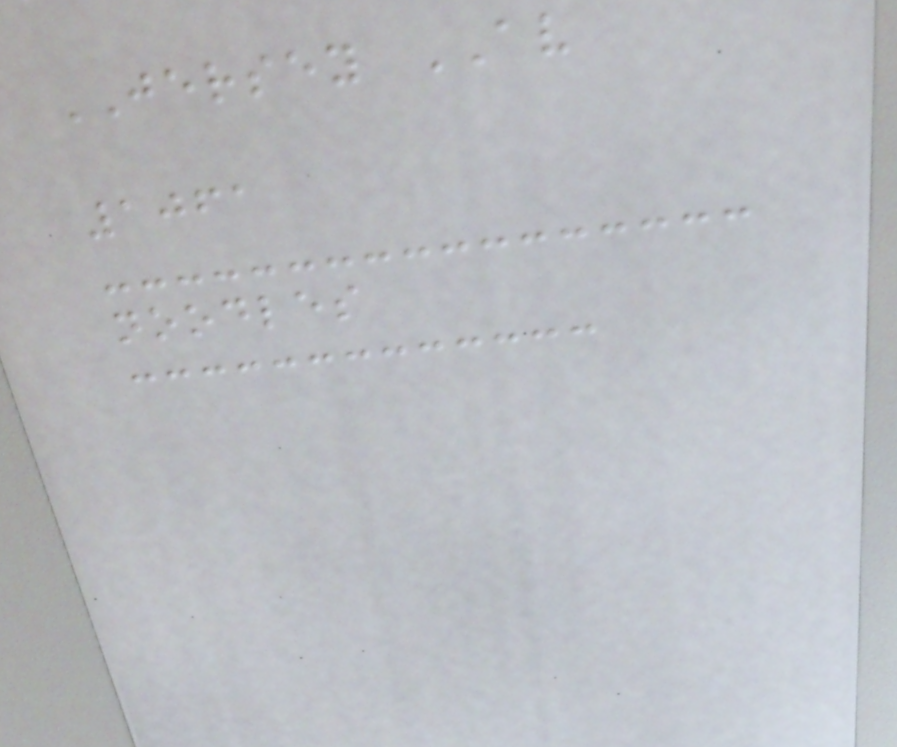JERSEY AV
1061
noodles
